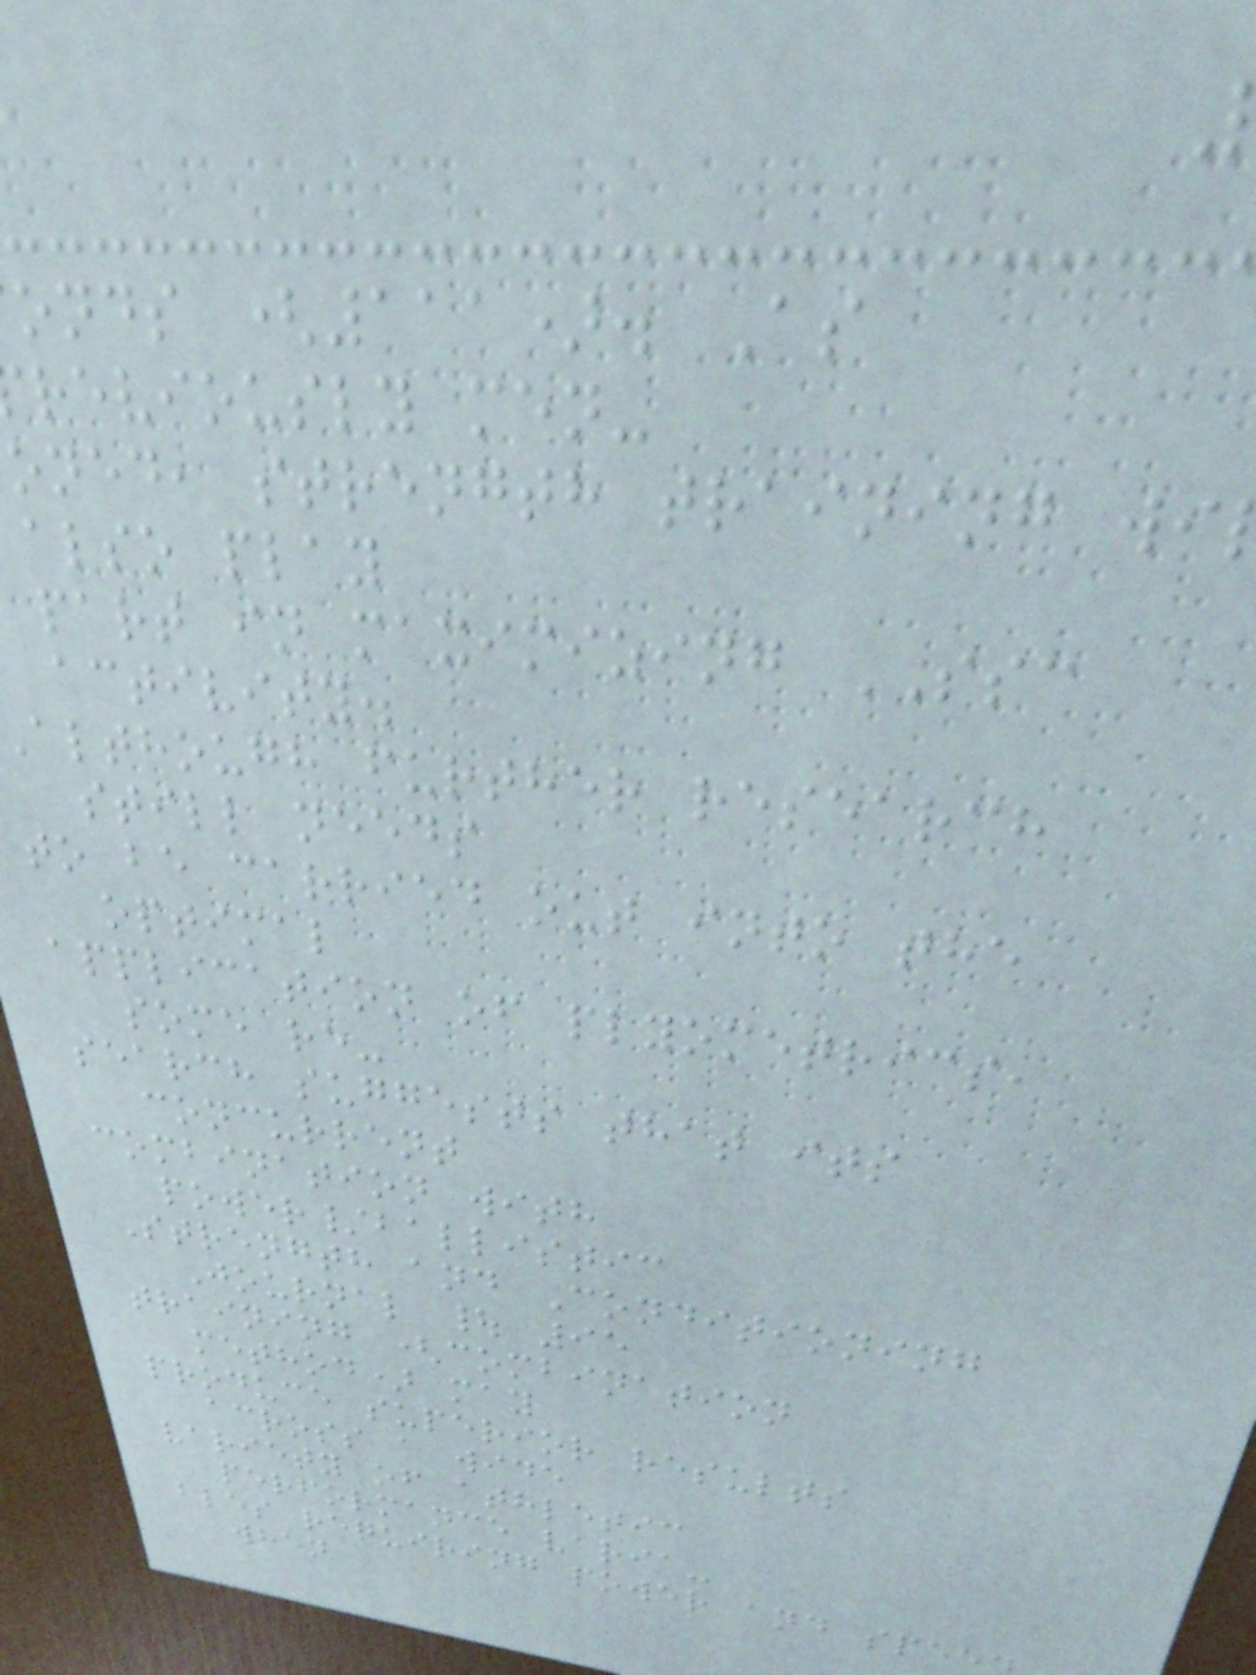onds (111). As
reviously men-
oned, strength training wi
also play
part in maximizing SSC
activity.
although further research
still needs
to be carried out into the
optimal
application of plyometrics,
some re-
search suggests that its
concurrent
combination with
power/ballistic
Strength and Conditioning
Journal | 95
training (combination
method) may
produce superior results
across a wide
variety of athletic
performance varia-
bles requiring power and spee
when
